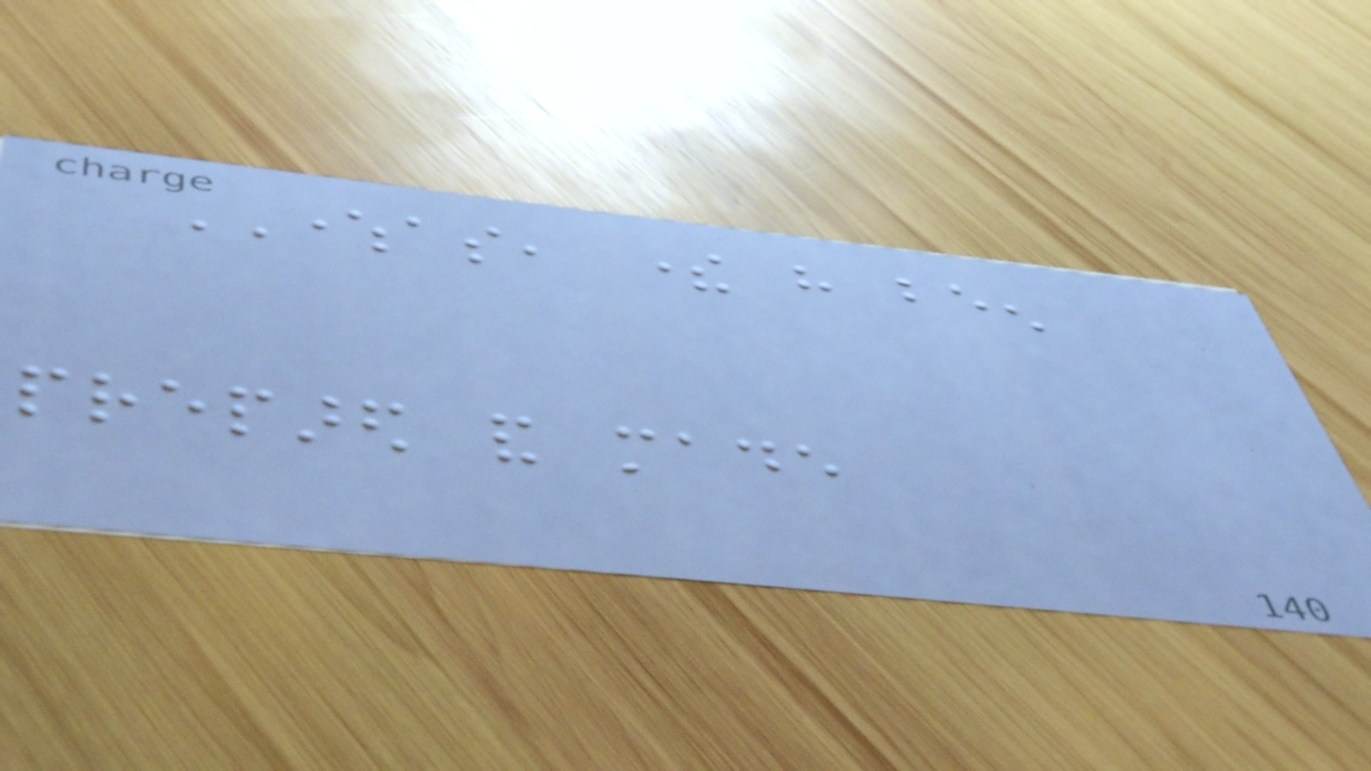WHEREAS, there have been
prepared and made
